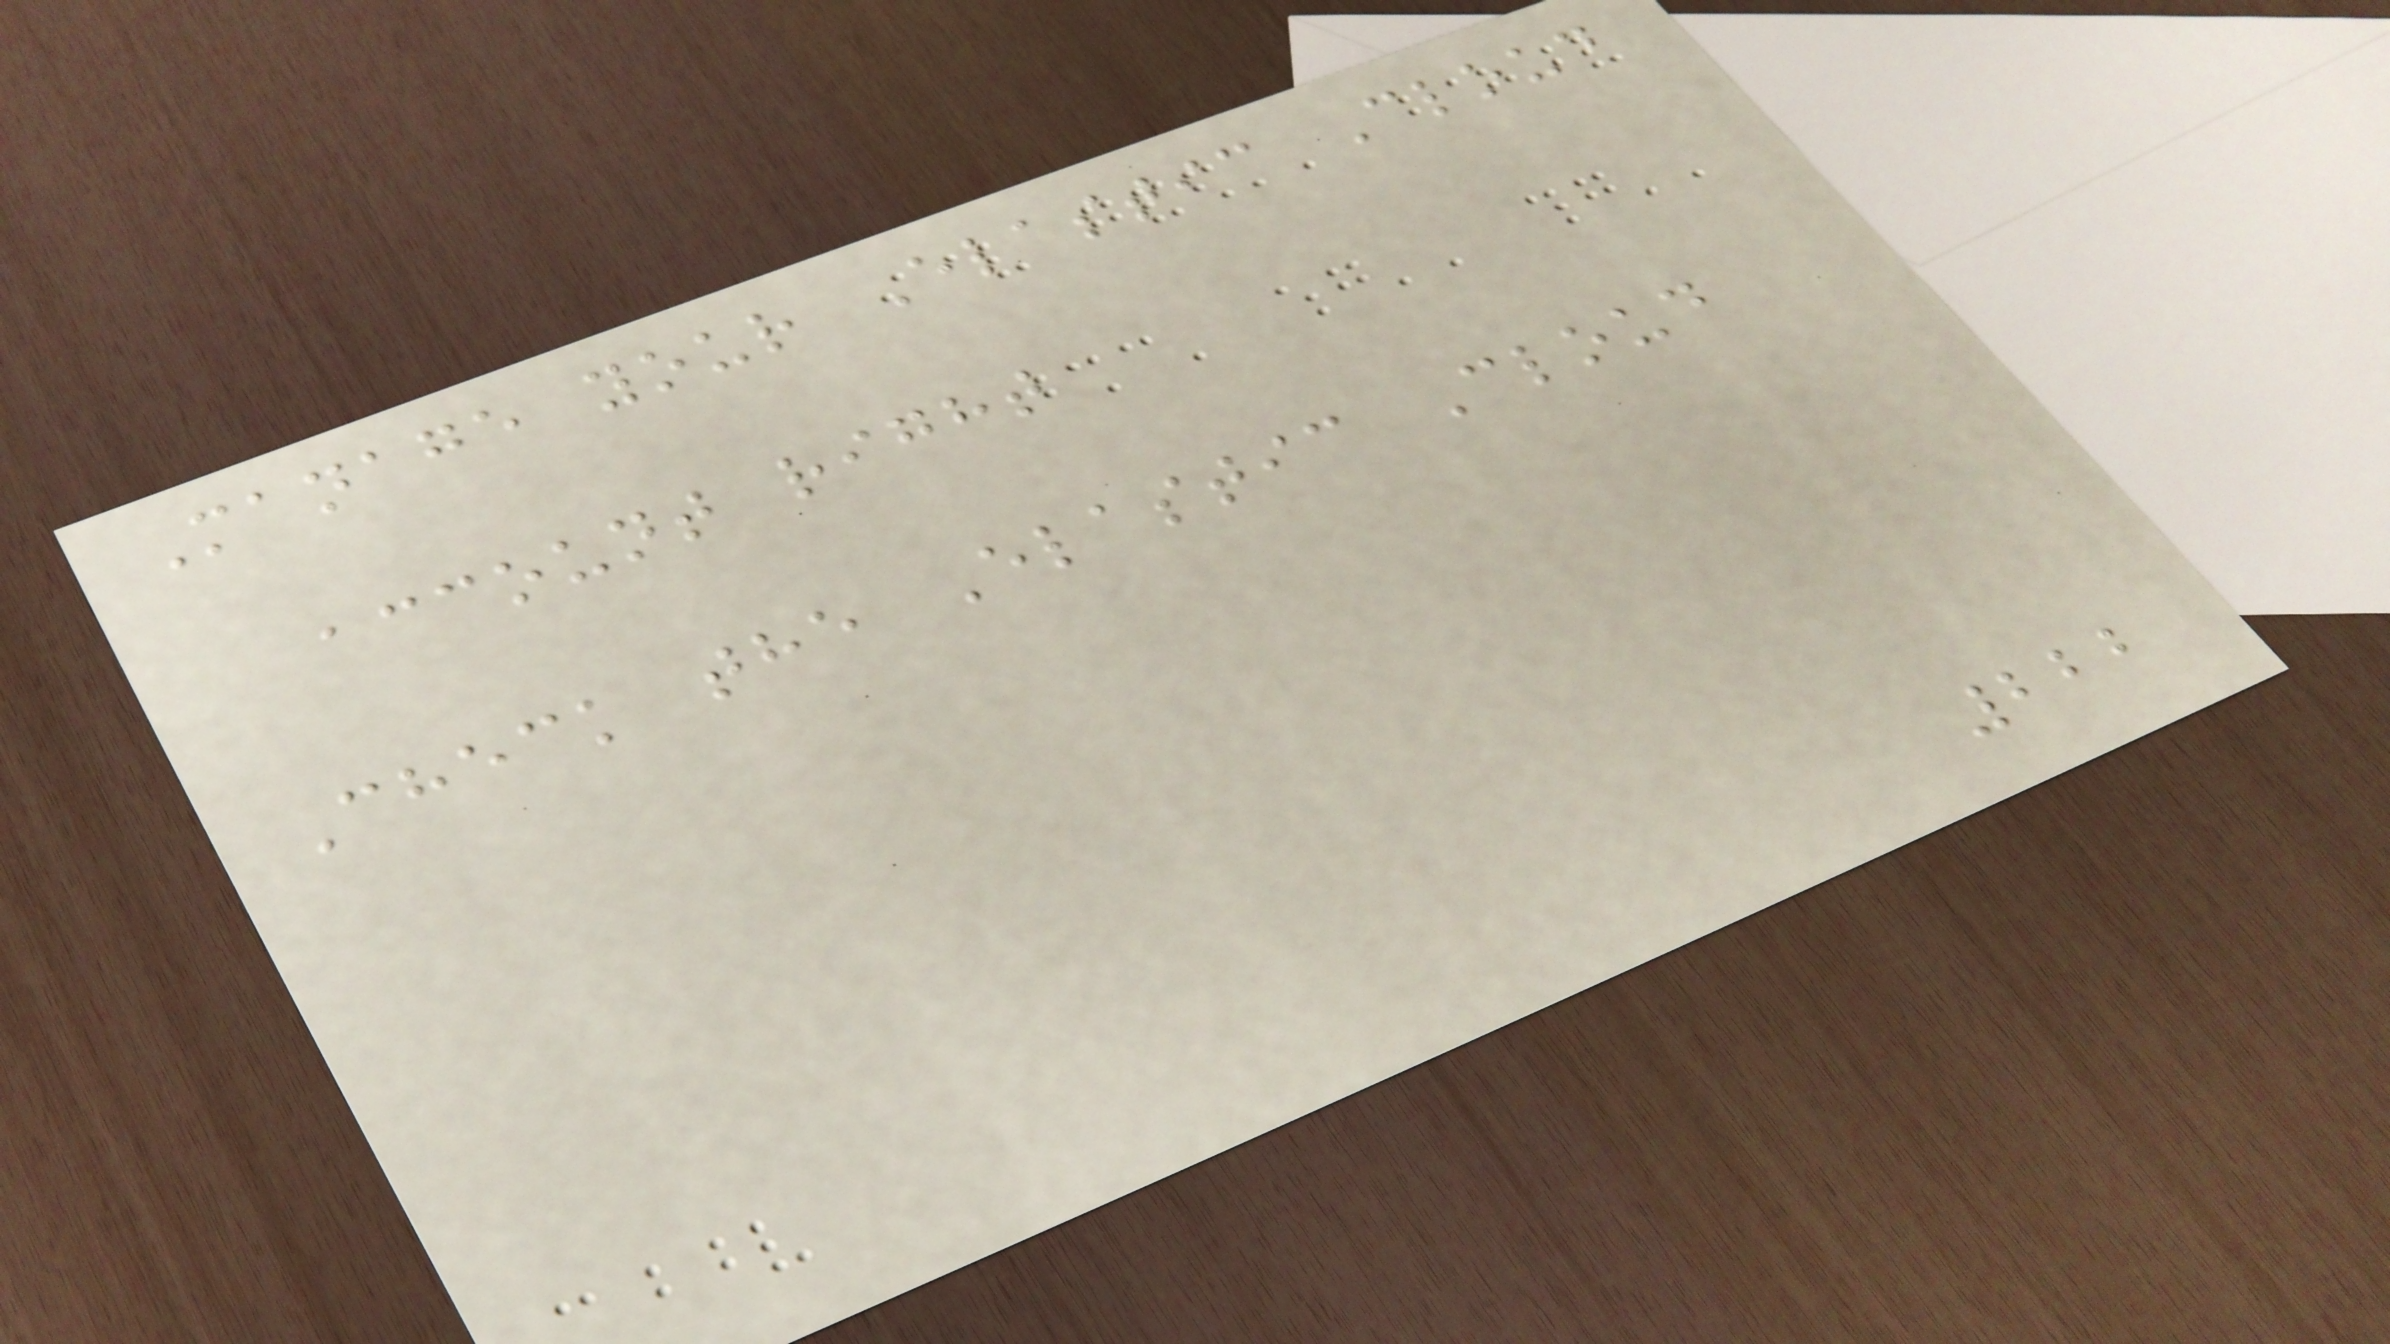Manage your Elastic Cloud
account right
Check the Elastic Cloud
222
